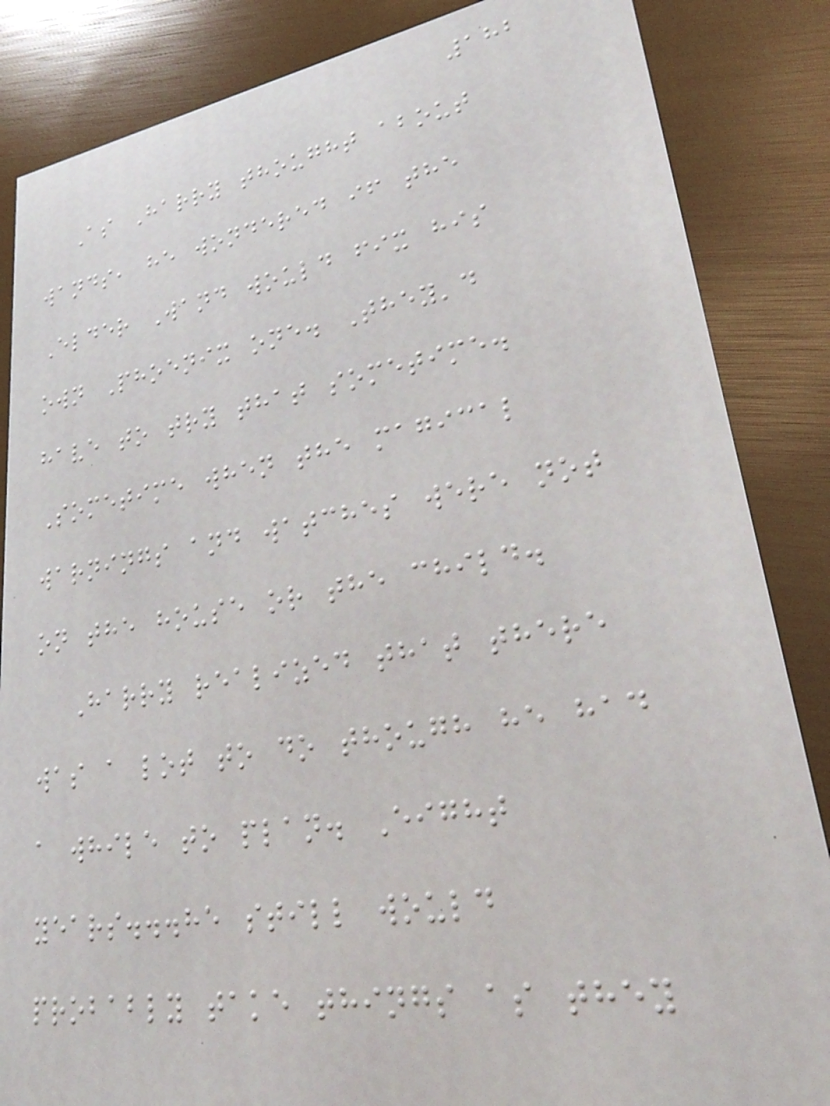182
As Harry thought about
wands, he wondered if the
Elder Wand would fix his
own Phoenix one. They'd
have to try that sometime.
Sometime when the magical
warnings and watches were not
on the house or the child.
Harry realized that there
was a lot to do though he had
a while to plan. Eight
years...he still would
probably take things as they
